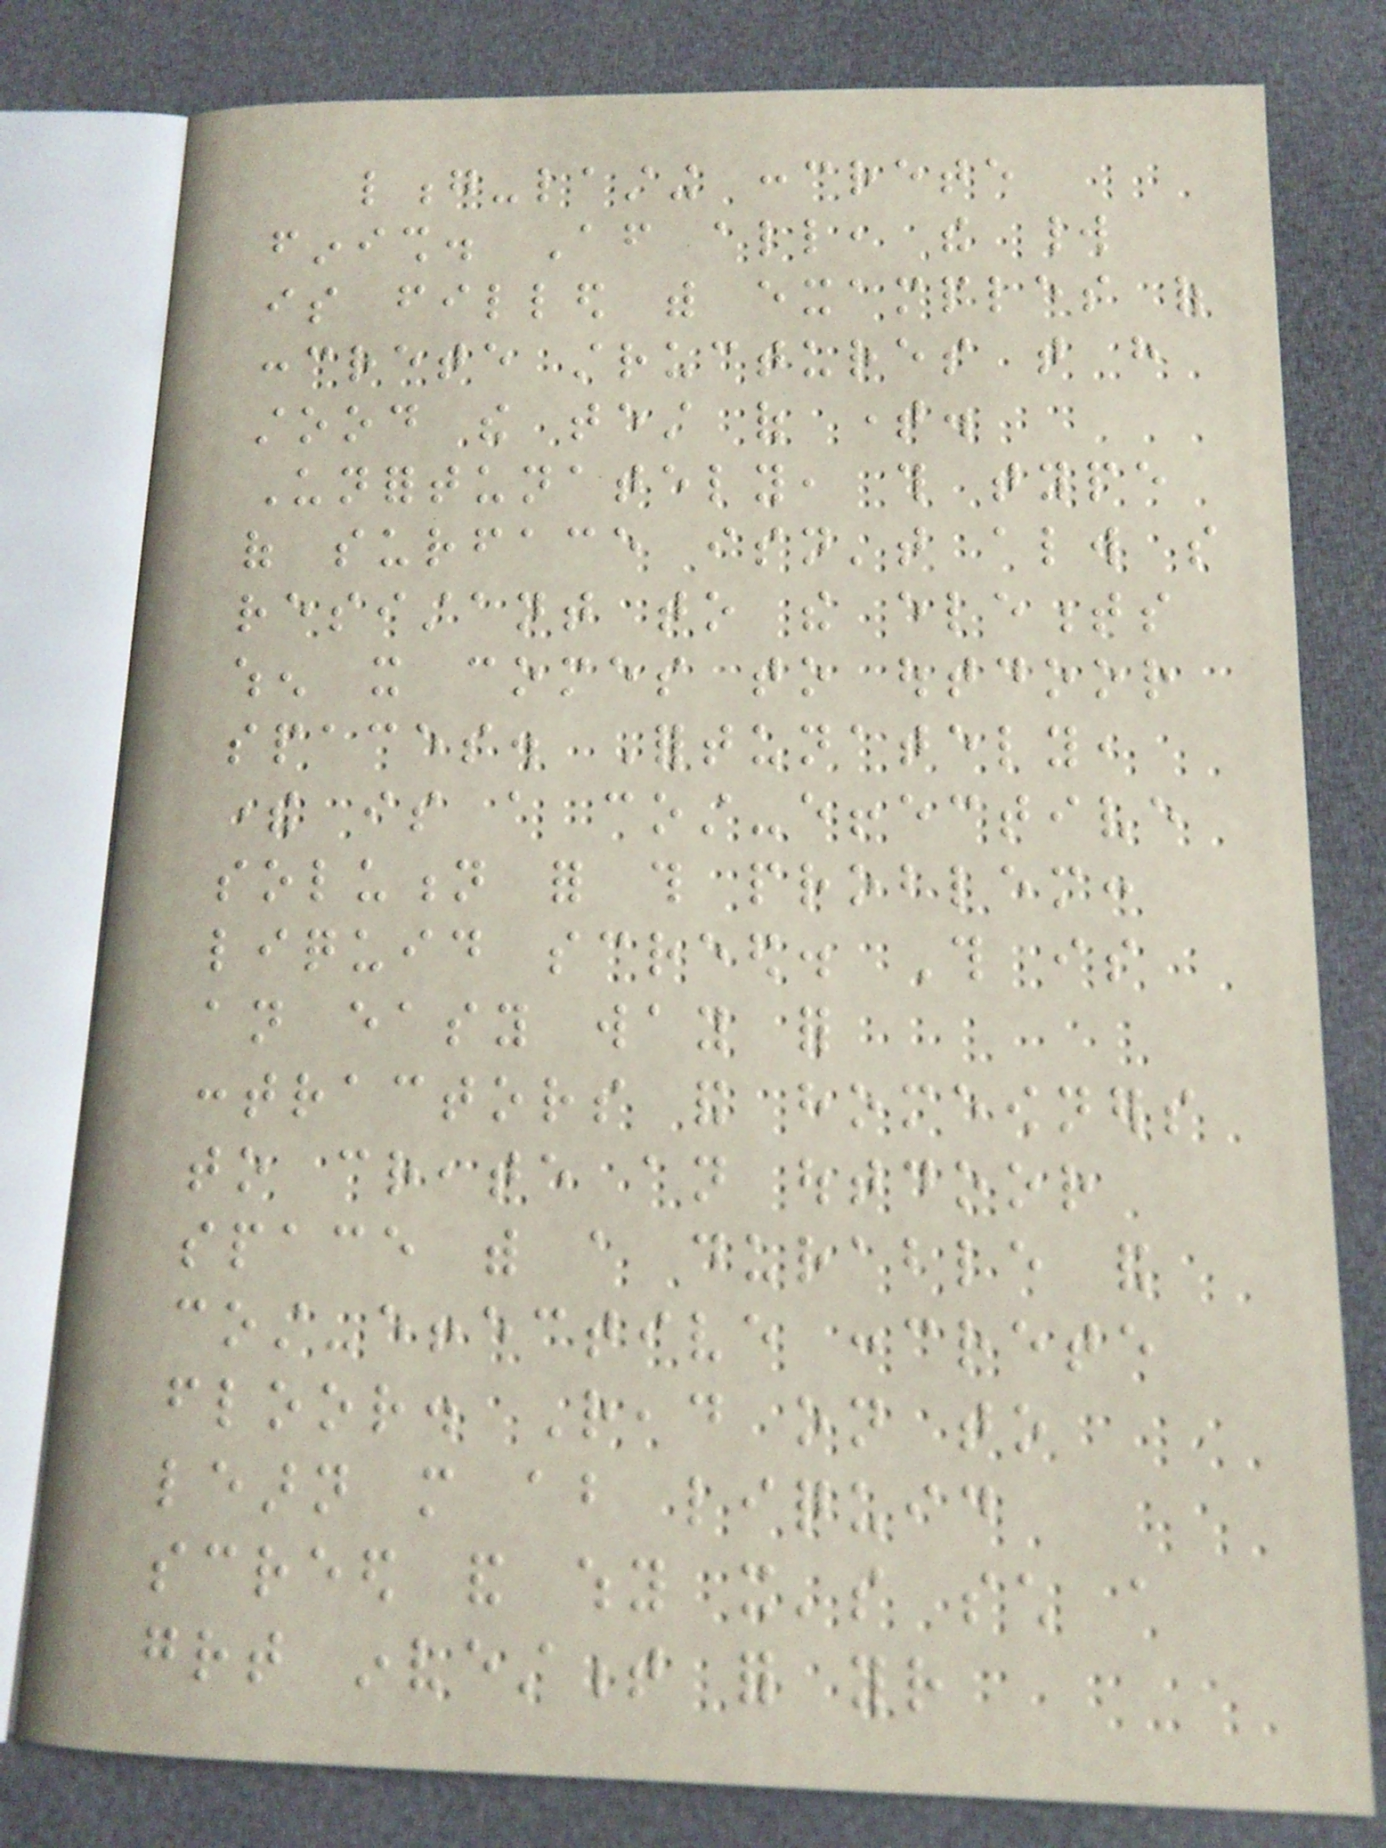long-lasting concrete
finish. After all, the world
is filled with examples of
concrete structures that have
stood the test of time.
Unfortunately, this type
of surface isn't always so
resistant to the elements
when it comes to outdoor
spaces. Fortunately,
there is a cost-effective
solution for this problem:
liquid screed. This is
an easy way for
contractors and homeowners
to create an outdoor
space with a durable and
cost-effective concrete
floor. Read on to
learn more about liquid
screed and why it's such a
great investment for your
